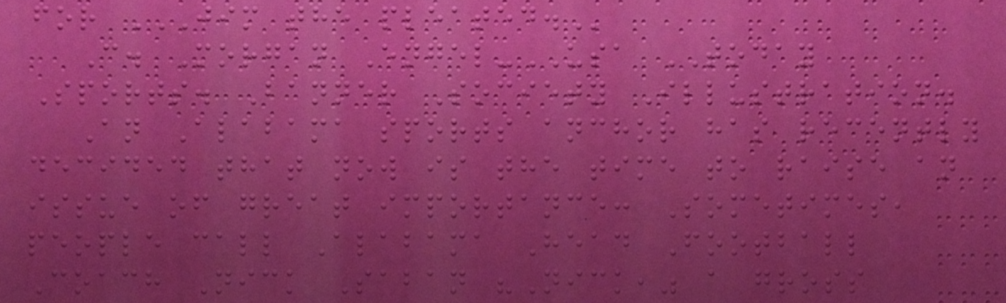for JIM THE PLEATED.
C. Morgan Engel-USA TODAY
Sports. Banner Society Illustration.
An Alabama sports anchor has recently
decided that now is the time to raise an
issue of great importance: Sometimes,
people call Alabama Head Football
Coach Nick Saban "Nick," a gross
